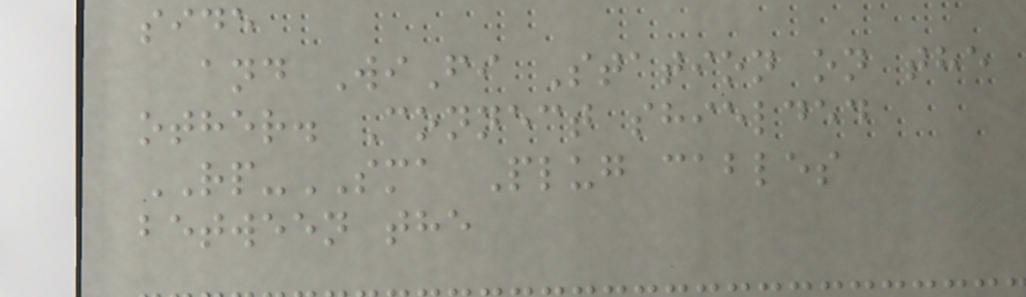side
and WiFi Station on the
other. Connect shielded
RP-SMA Plug cables
between the
